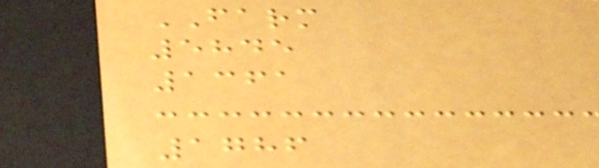FARM
5845
1361
1786
